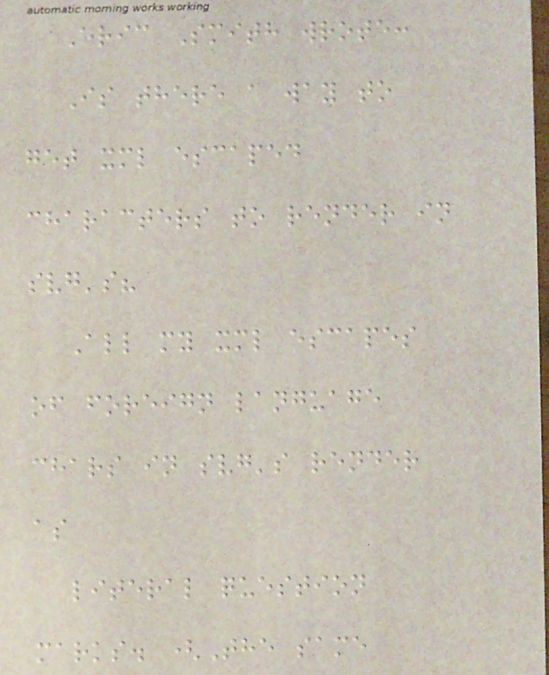Eric Smith wrote:
Is there a way to
get xml escaped
characters to render in
svg's?
All my xml escapes
of foreign language
chars in svg's render
as
literal question
marks. (The same
